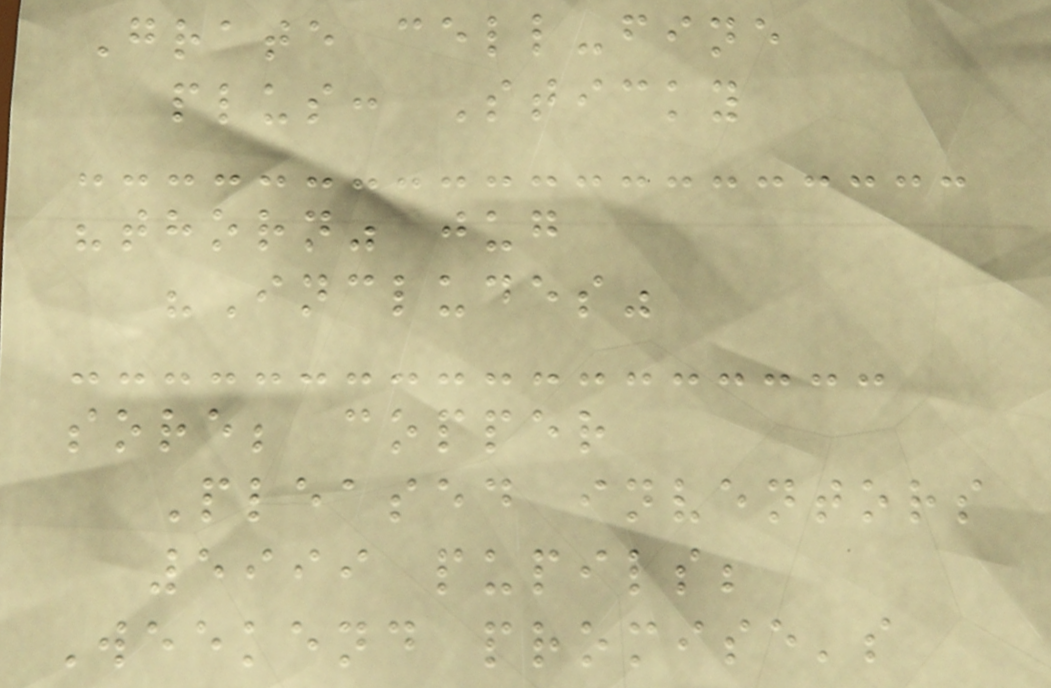Grate cell-fine
plus: Sticky
"thorn" jug
"Includes"
sore; copper
Pleased inventors
5999 pupils;
Weekend promise's
